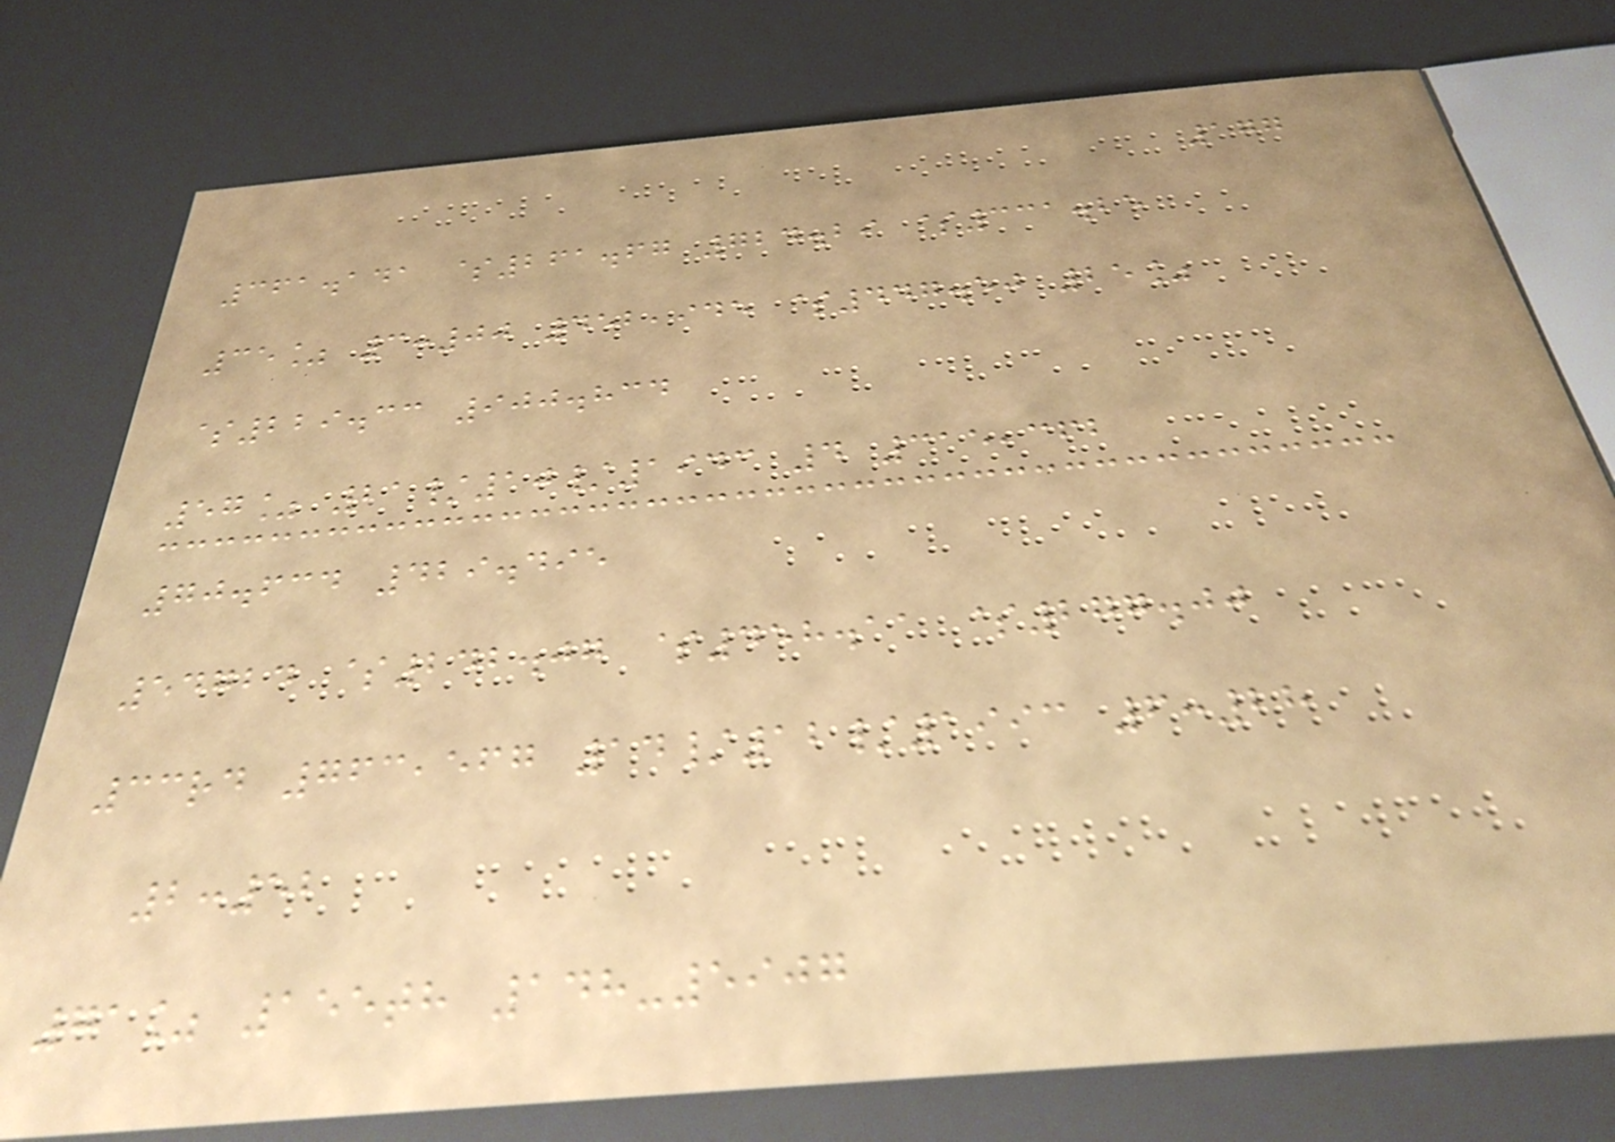177
361.141 $261.67 724.29 $331.25
35% 3:00 452,945 $447.50 25%
$229.33 900.834
57% 21/10/1943 4 315,362
70.634 429.495
54724 $242.07 $458.11 $277.00
33rd 763,567 14/12/1993 6:28
2:52
71% 155th 148-5907
